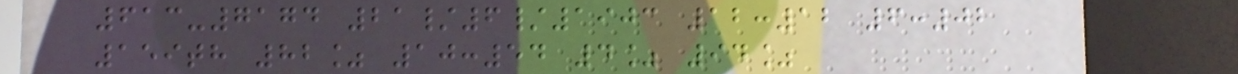613-7174 21/6/1903 12:12 6:02
159th 82% 10:54 4% 94%
